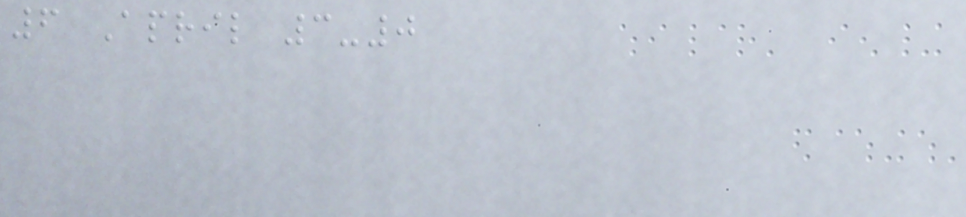6 April 3-0
